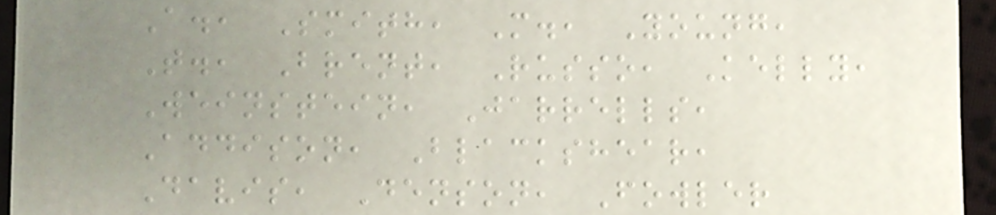A., Smith, M., Young,
T., Brent, Russo, Kelly,
Weinstein, Jarrells,
Addison, Blackshear,
Davis, Denson, Fowler
